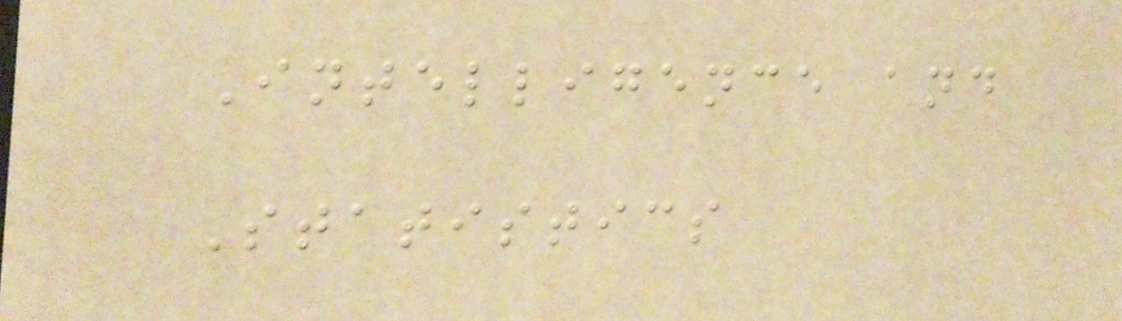Intelligence and
Statistics
